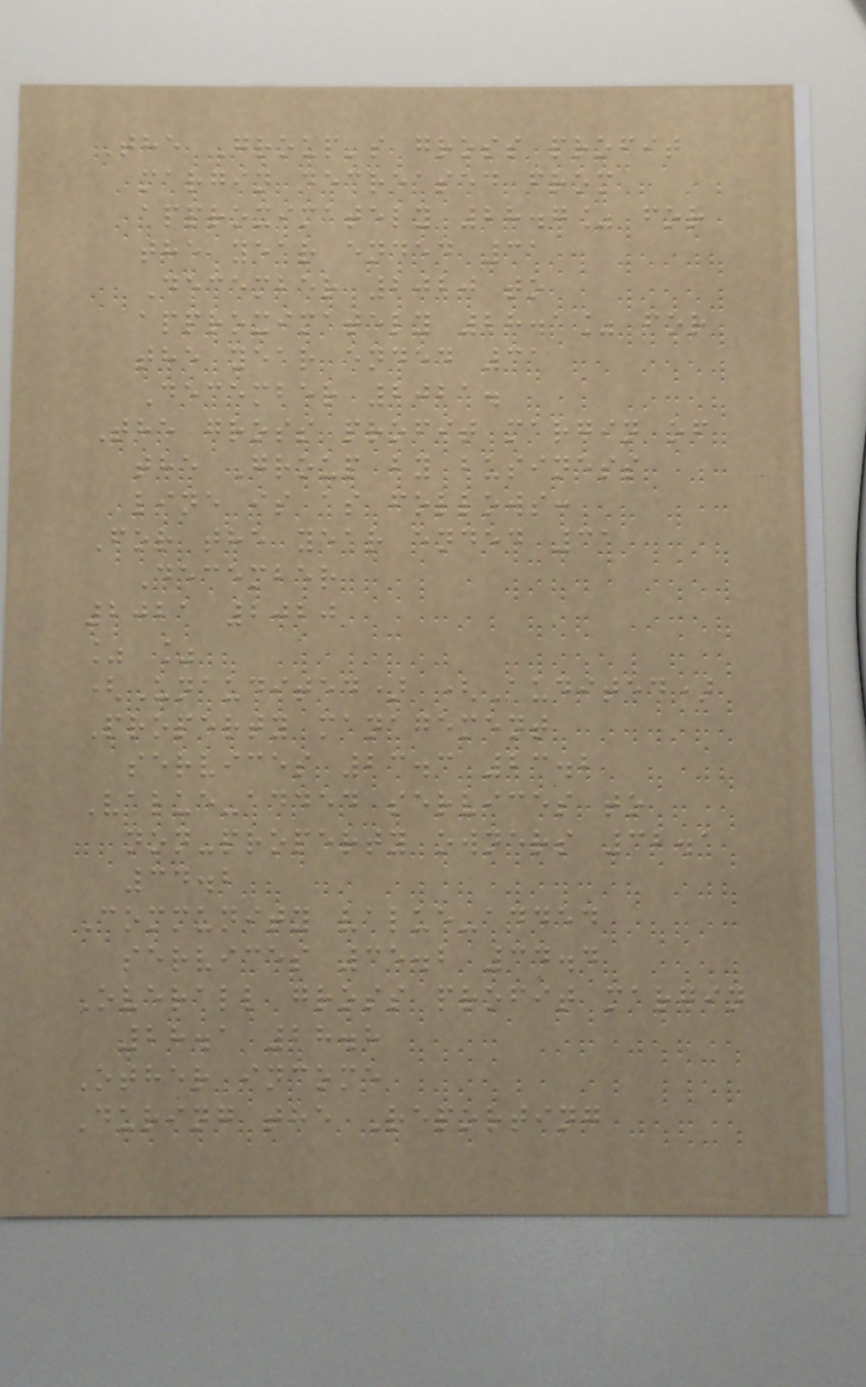The Group's gross profit
margin decreased from
approximately 28.7% for
the year ended 31
December 2020 to
approximately 28.1% for
the year ended 31
December 2021.
The gross profit margin of
the Group by business
line is as follows:
For the year ended 31
December
2021 2020
% %
(Unaudited) (Audited)
Property management
services 23.3 23.2
Value-added services to
non-property owners 32.1
34.2
Community value-added
services 35.2 34.4
Overall gross profit margin
28.1 28.8
Other income
During the Reporting
